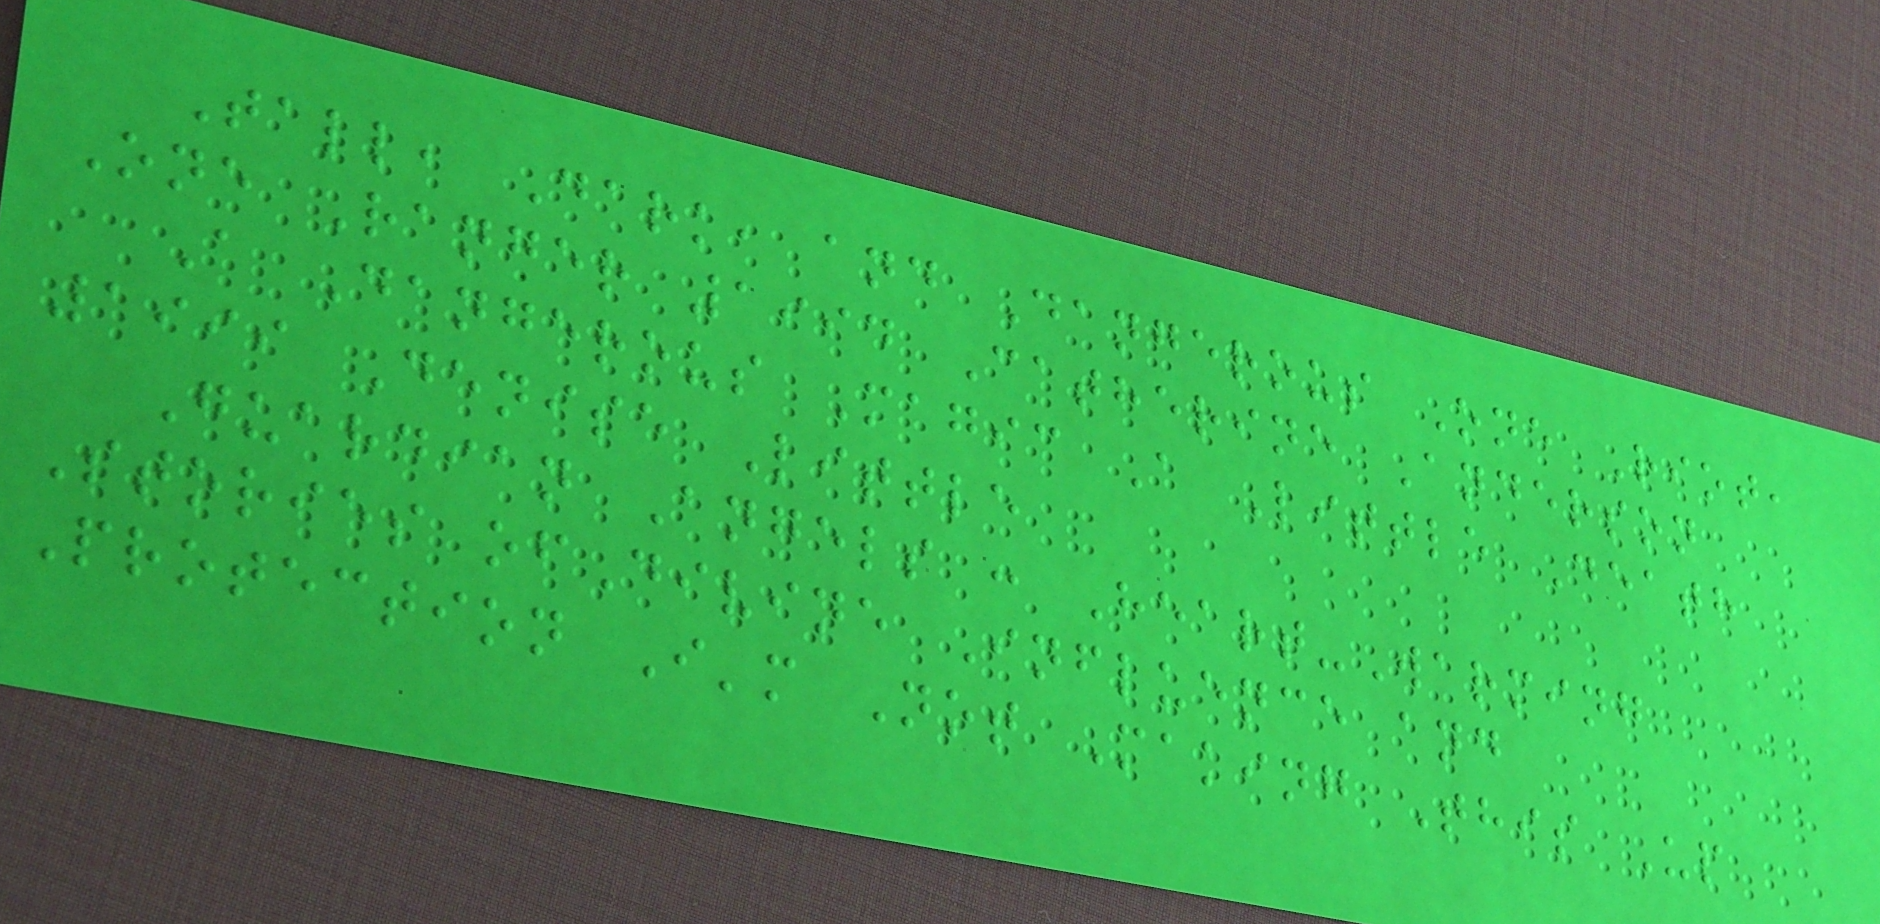Tall, Dark, and Dangerous One Riot,
One Ranger 1994 Catherine Anderson
A Dangerous Magic A Little Death
1999 Denise Little
Guardian Angels : Heart-Warming
Stories ofDivine Influence and
Protection I'm Not Making This Up
